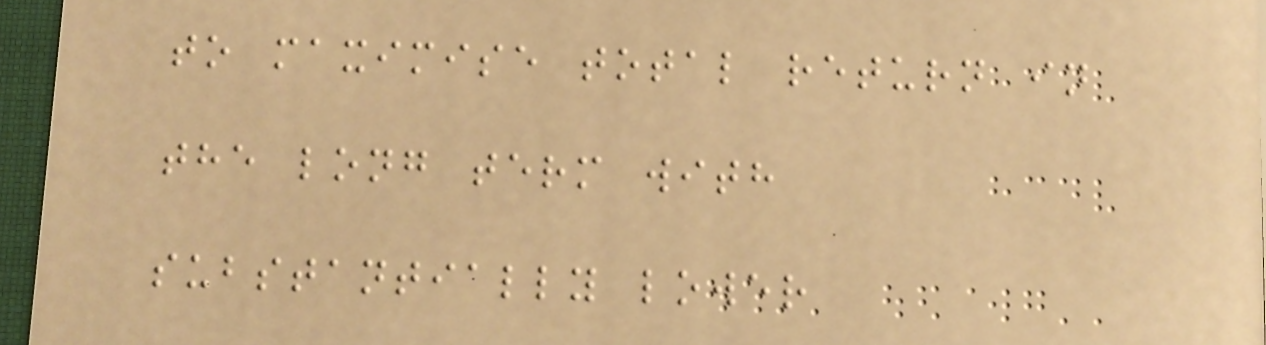to maximise total return in
the long term with
substantially lower
